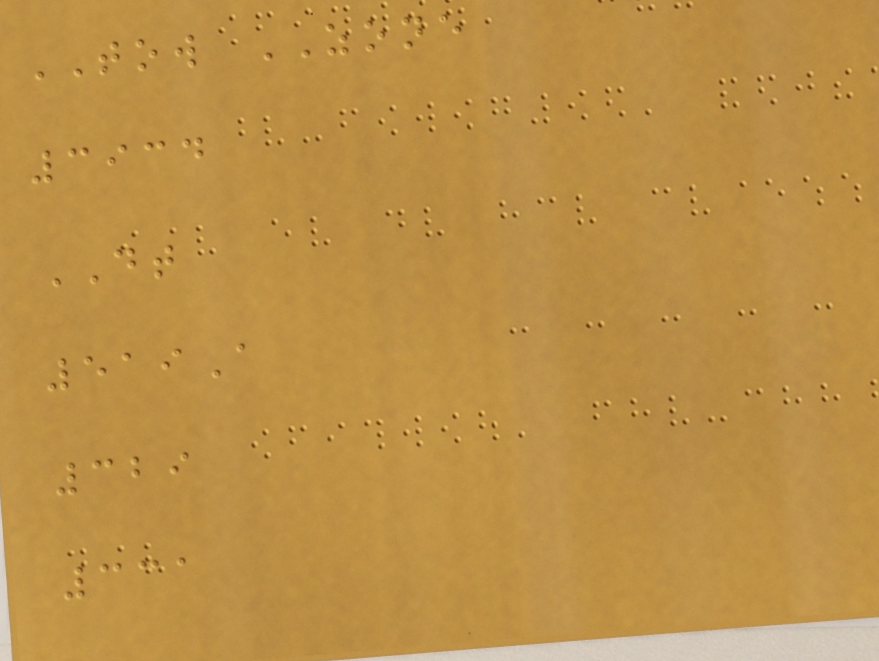TOW ZONE
3934
DT
519A
329
331
